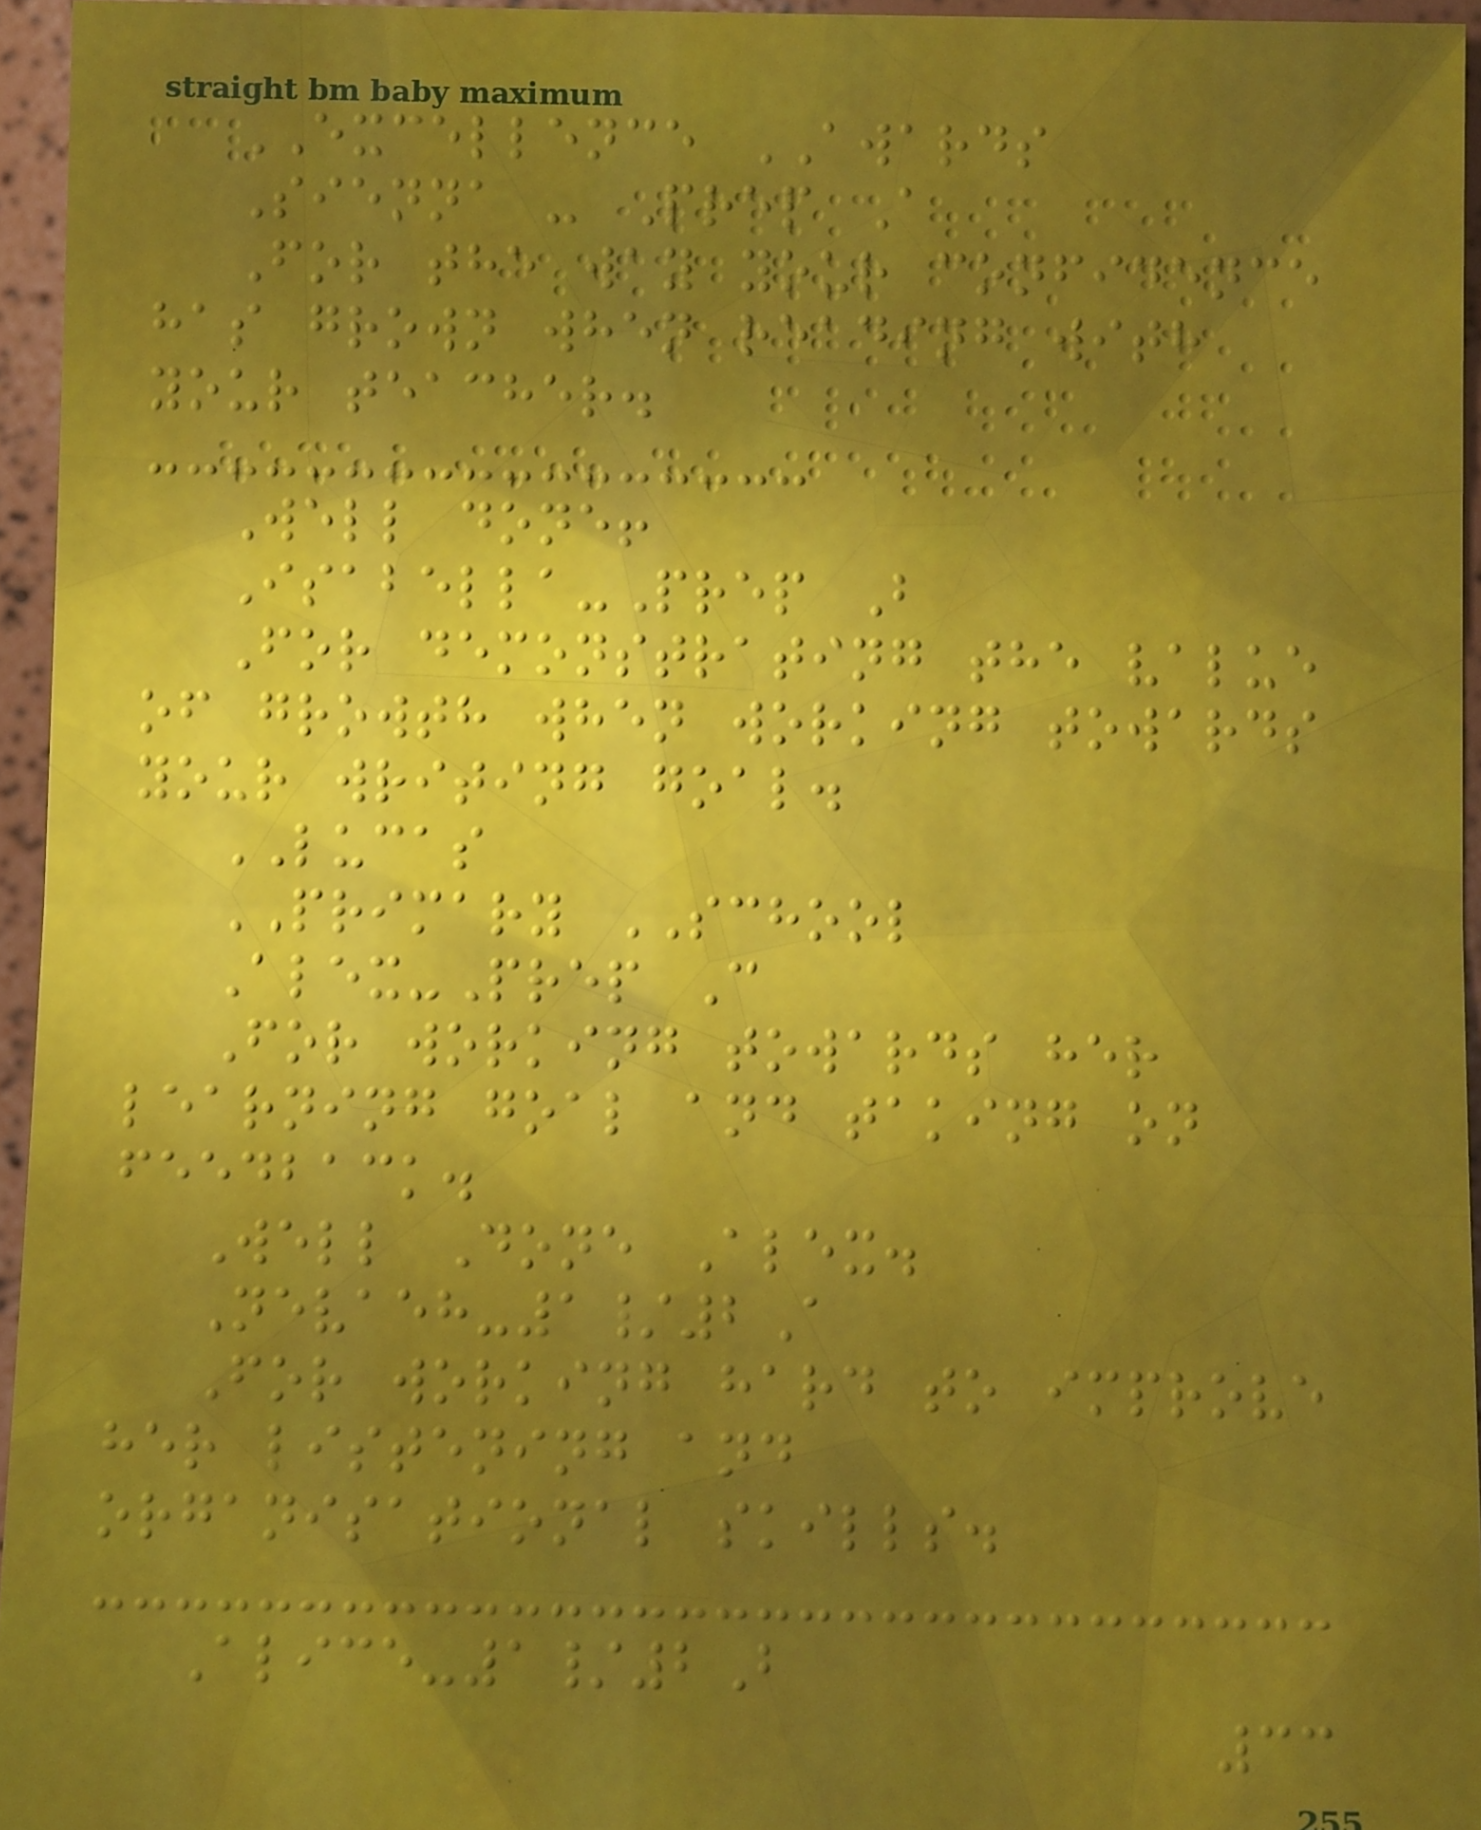EXCELLENCE AWARDS
Sienna - Prep A
For the way your confidence
has grown when reading with
your teacher.
Well done!
Isabella-Prep B
For demonstrating the value
of growth when working towards
your writing goal.
LUCAS
PRIMARY SCHOOL
Alex-Prep C
For working towards her
learning goal and taking on
feedback.
Well Done Alex.
Nevaeh-1/2A
For working hard to improve
her listening and
organisational skills.
Alice-1/2B
33
